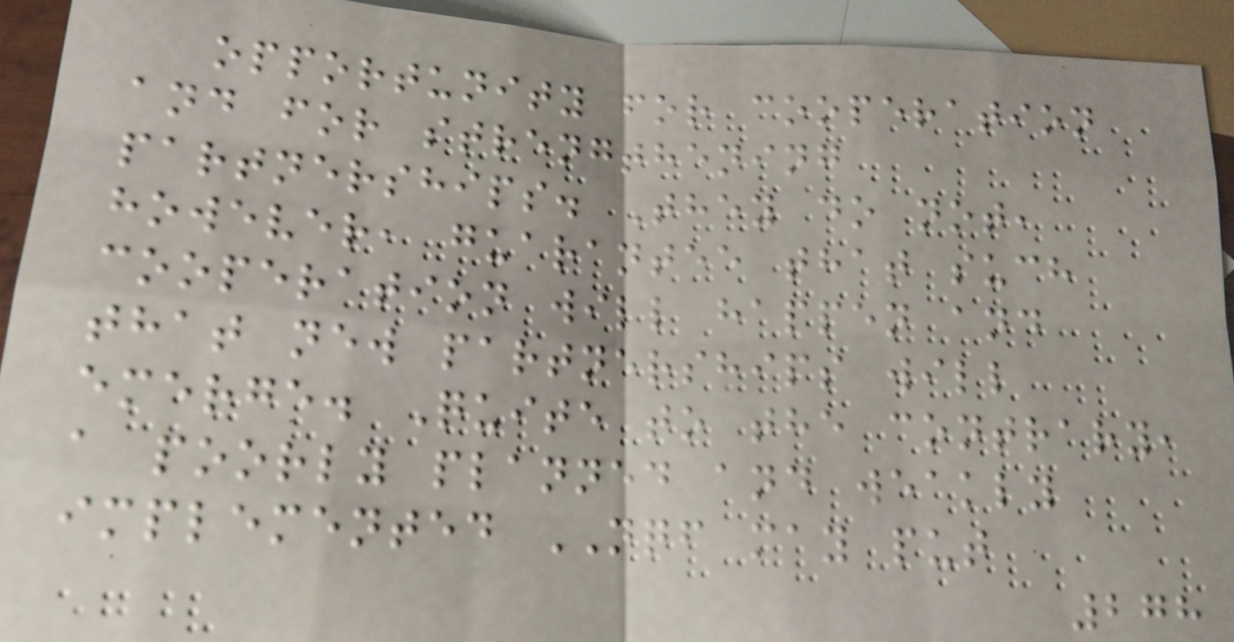opportunity for cooperation
and for strengthening
partnerships. They do not,
however, guarantee that such
cooperation will happen and
that new partnerships will
emerge. Quite to the contrary,
a poorly planned and weakly
implemented NQF may put
278
